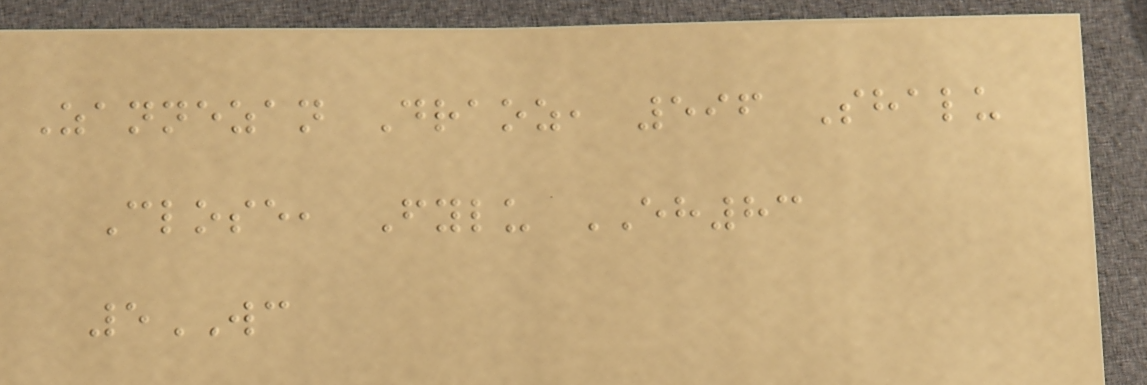Zannezan Draoz, 596 Shalu
Close, Fylu EH83
5WC
